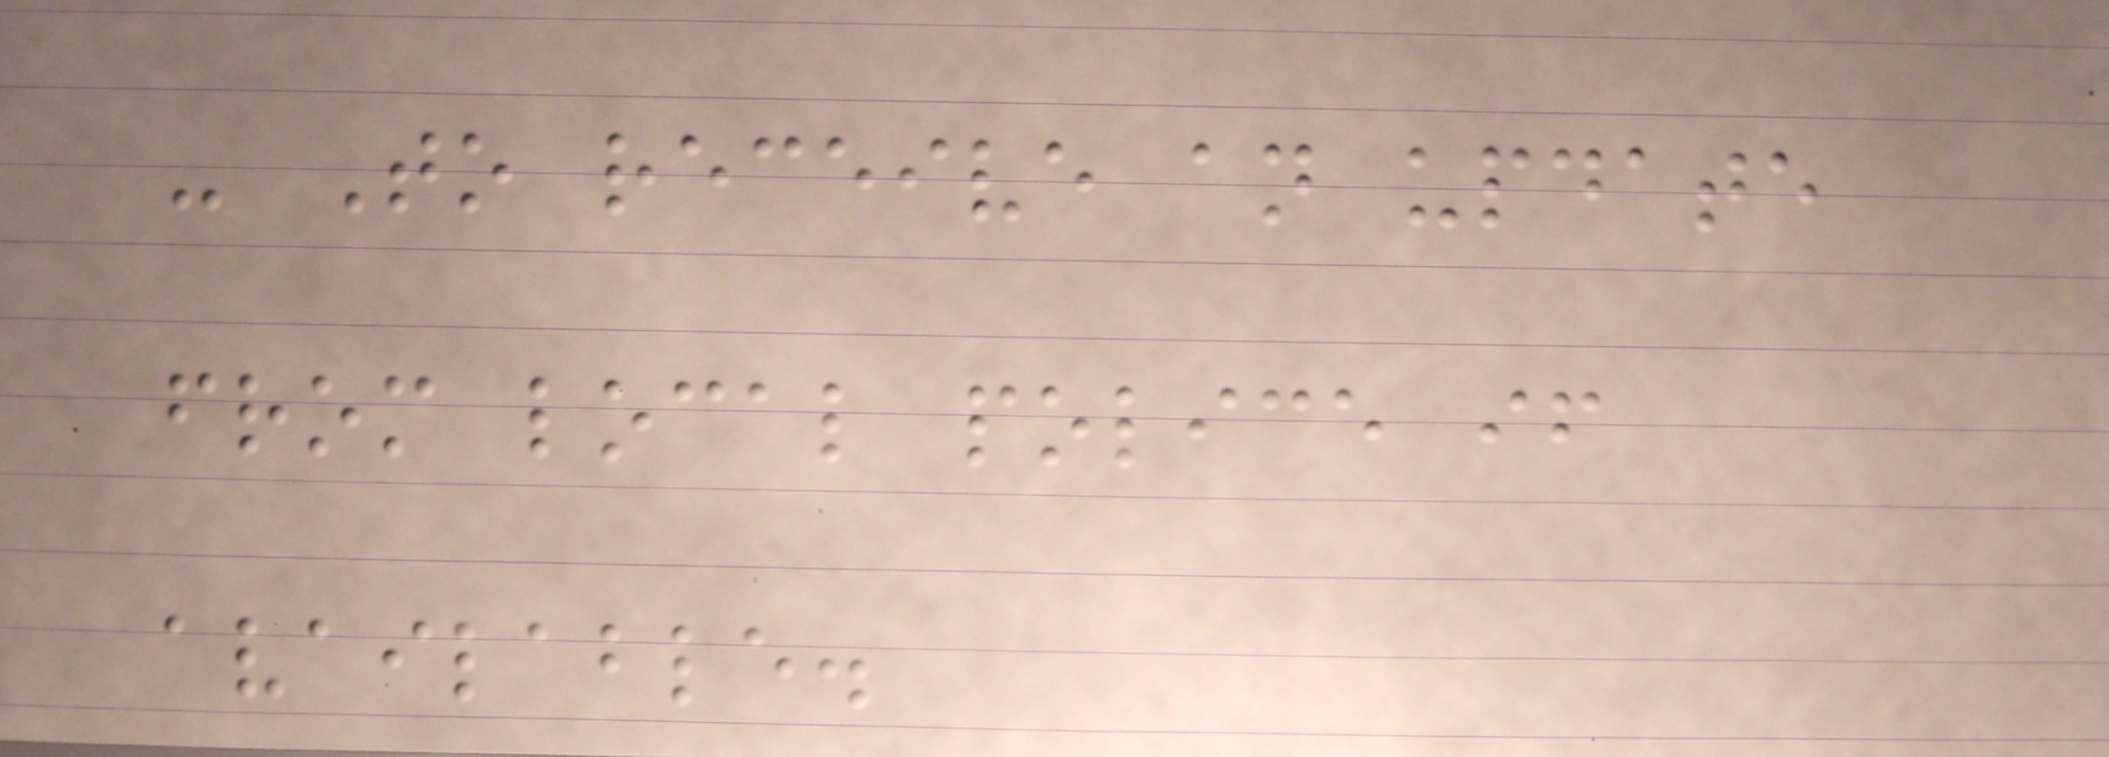- To receive an update
from local police if
available.
